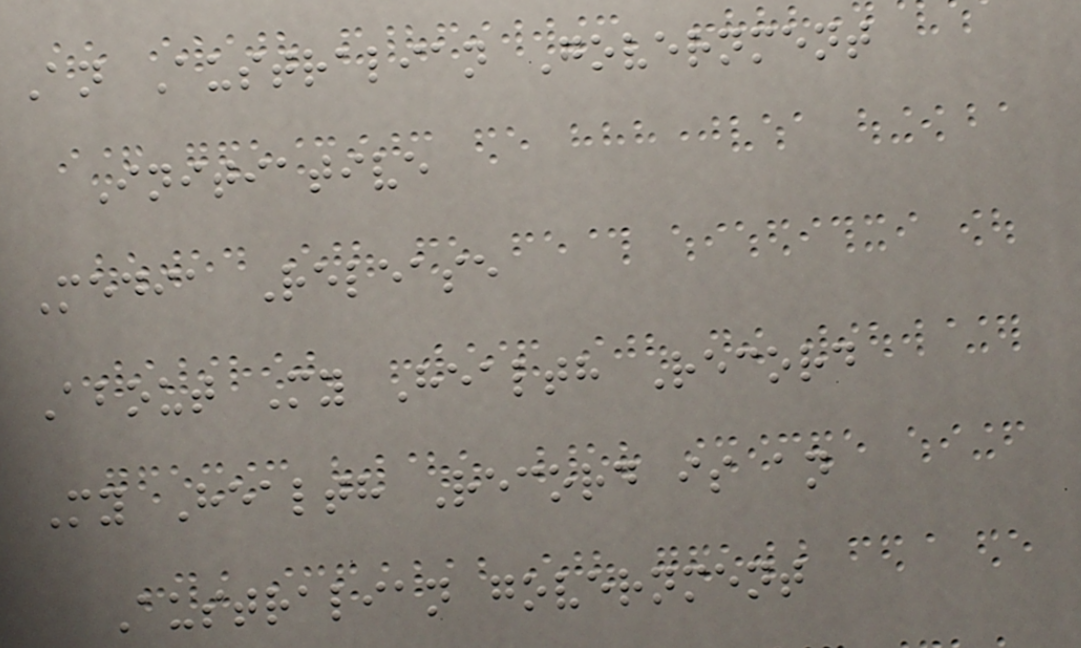An Australian Government
Initiative
Media Release
About My Health Record
My Health Record is an
Australian government
